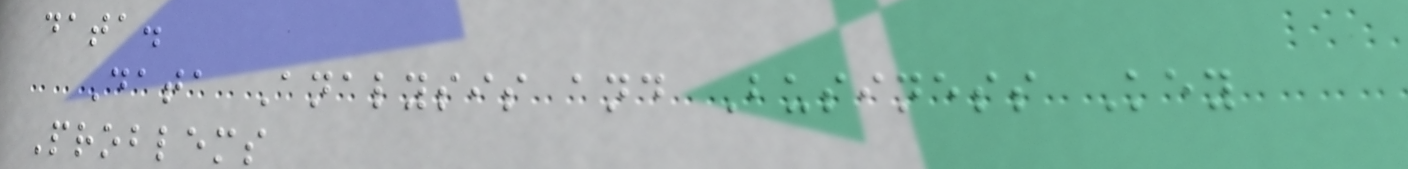data.
Data Analysis and Business Key
Problems
